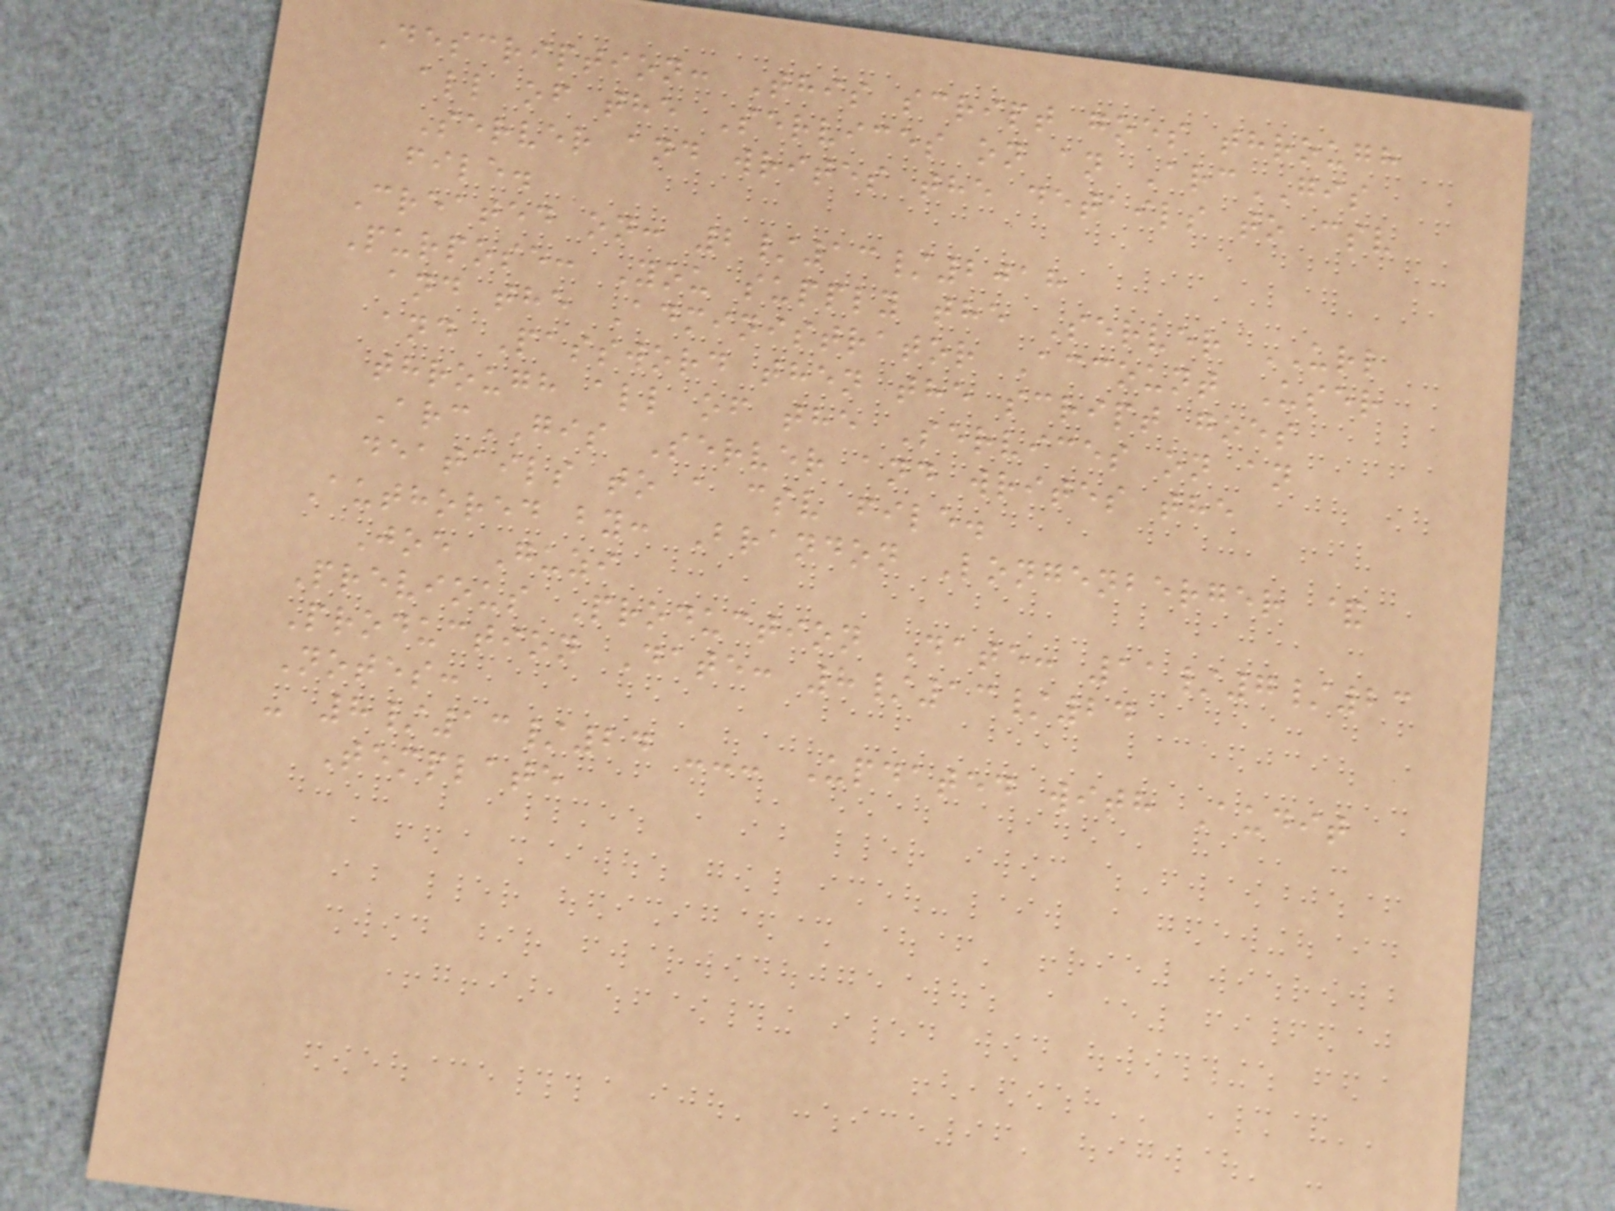Description: This script goes through
all of the Services on an ArcGIS
Server and writes the details to csv
file.
Created on: 2/13/2018
Purpose: You supply the Server URL
and the Administrator Account User
and Password then the script goes
through all of the Services on an
ArcGIS Server and writes the
deatails to a csv file.
Authored by: Brandon Longenberger &
Joe Guzi
Previous Production Date: 11/7/23
Production Date: 8/13/24
Notes:
- 8/13/24 --- Updated with Audit
Template
